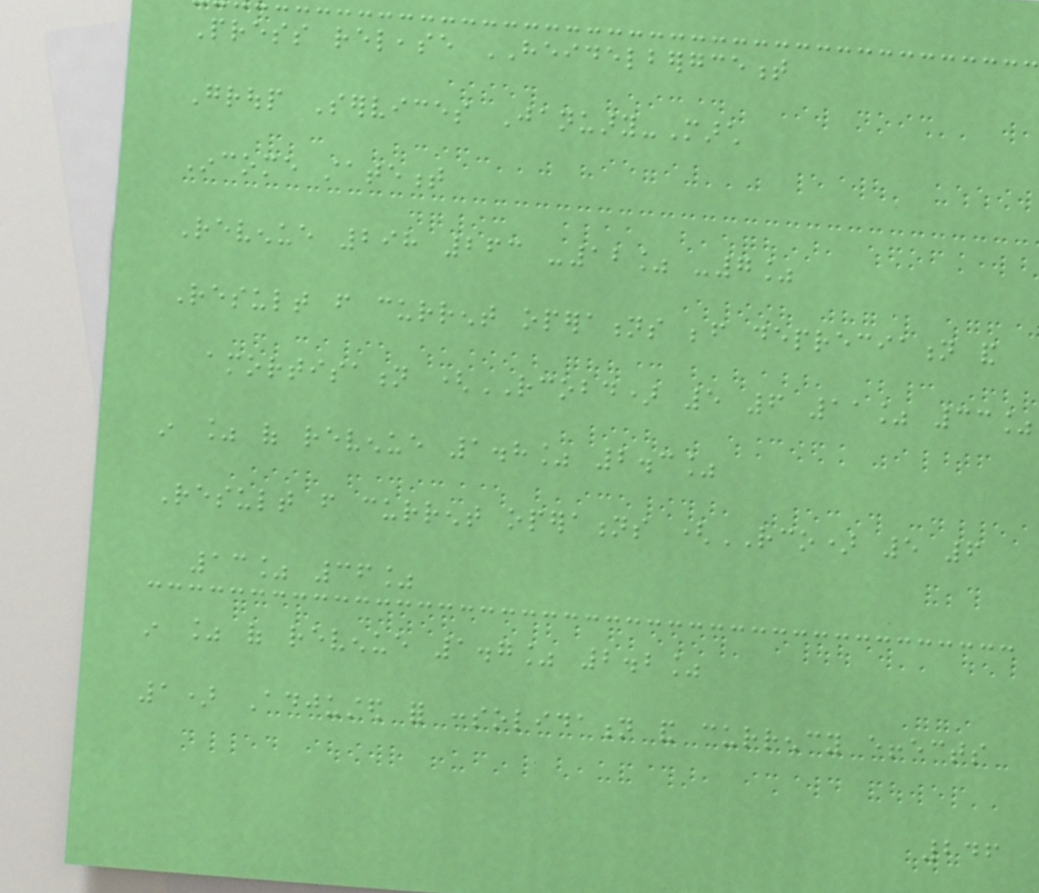Press release HEIDELBERGCEMENT
Group Services January-March
Income statement
Revenue 298 263 -12% -7%
Result from current operations before depreciation and
amortisation (RCOBD) 5 6 11% 33%
in % of revenue 1.8% 2.3%
Result from current operations (RCO) 5 6
13% 36%
in % of revenue 1.7% 2.2%
1) Adjusted for consolidation and currency effects
246
